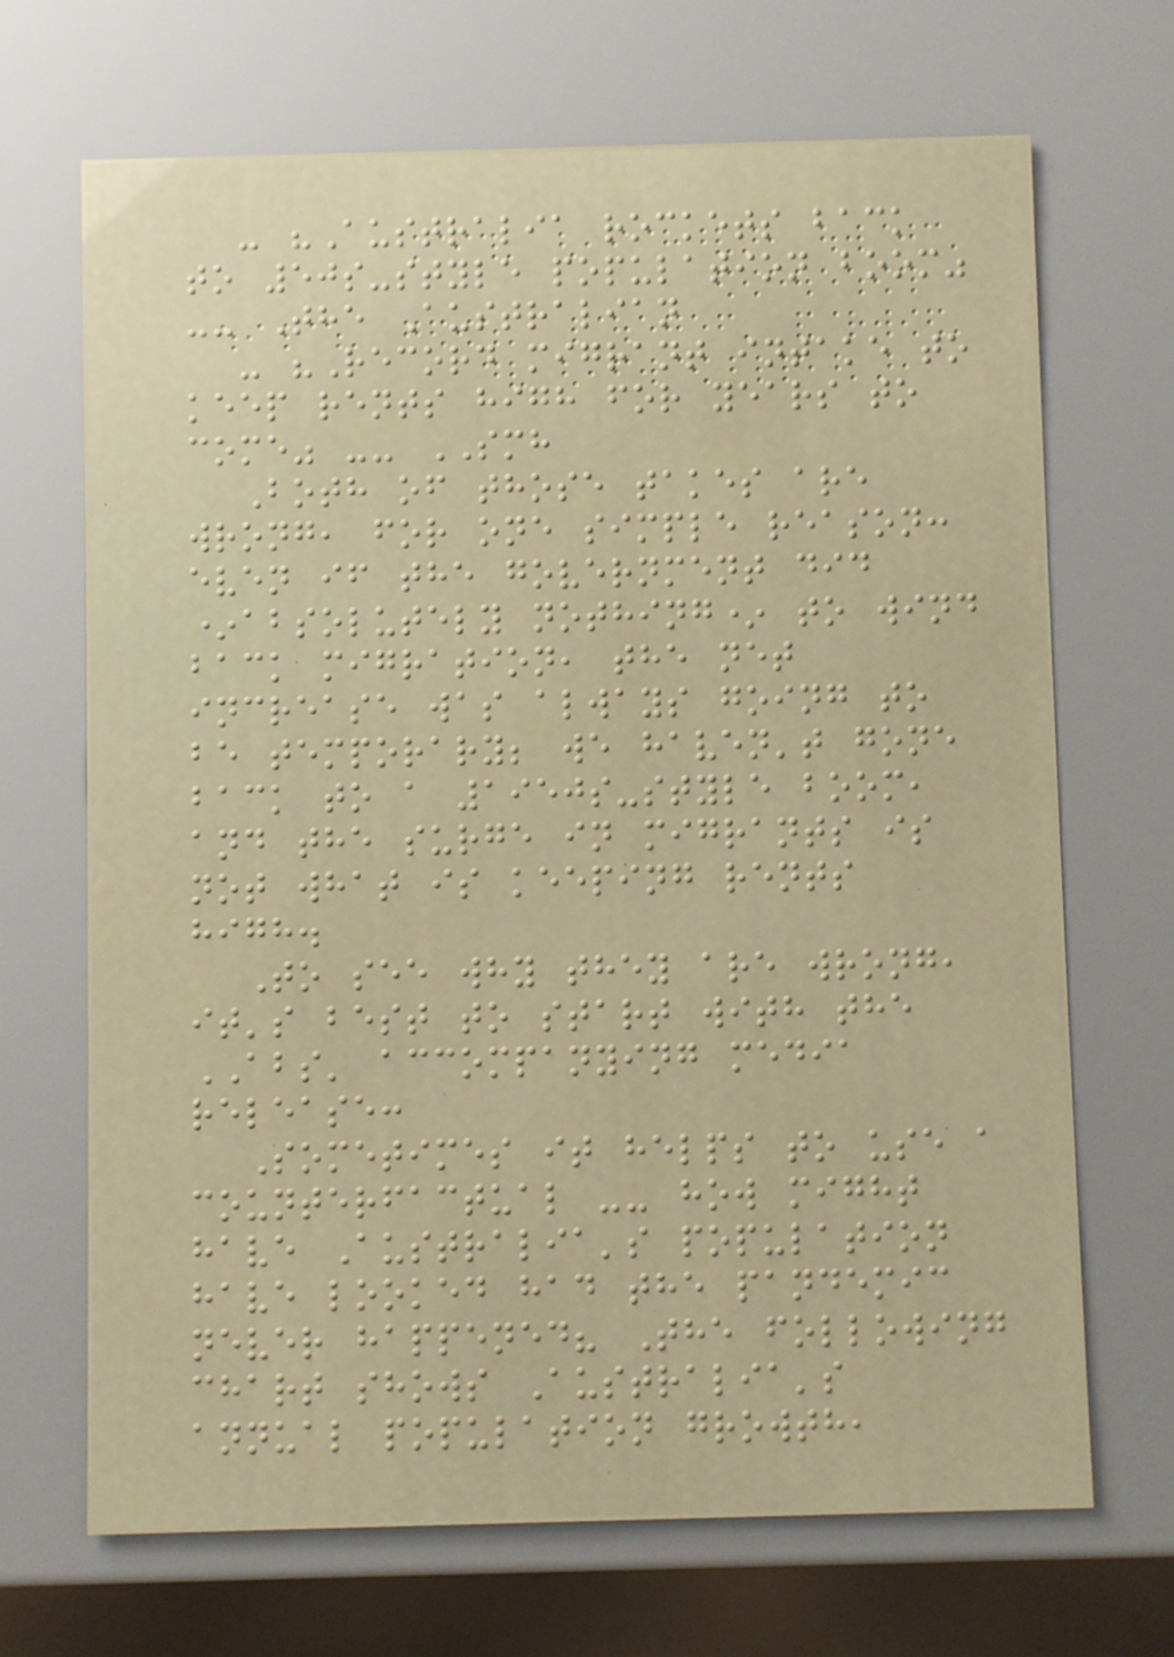- "Australia rockets back
to 50s-style population boom"
-- The Australian
- "Record migrant intake to
keep rents high for years to
come" -- SMH
Both of those takes are
wrong, for one simple reason:
even if the government did
*absolutely nothing* to wind
back migration, the net
increase was always going to
be temporary; we haven't gone
back to a 1950s-style boom,
and the surge in migrants is
not what is keeping rents
high.
To see why they are wrong,
it's best to start with the
ABS' accompanying media
release:
Sometimes it helps to use a
counterfactual -- how might
have Australia's population
have looked had the pandemic
never happened? The following
chart shows Australia's
annual population growth,
